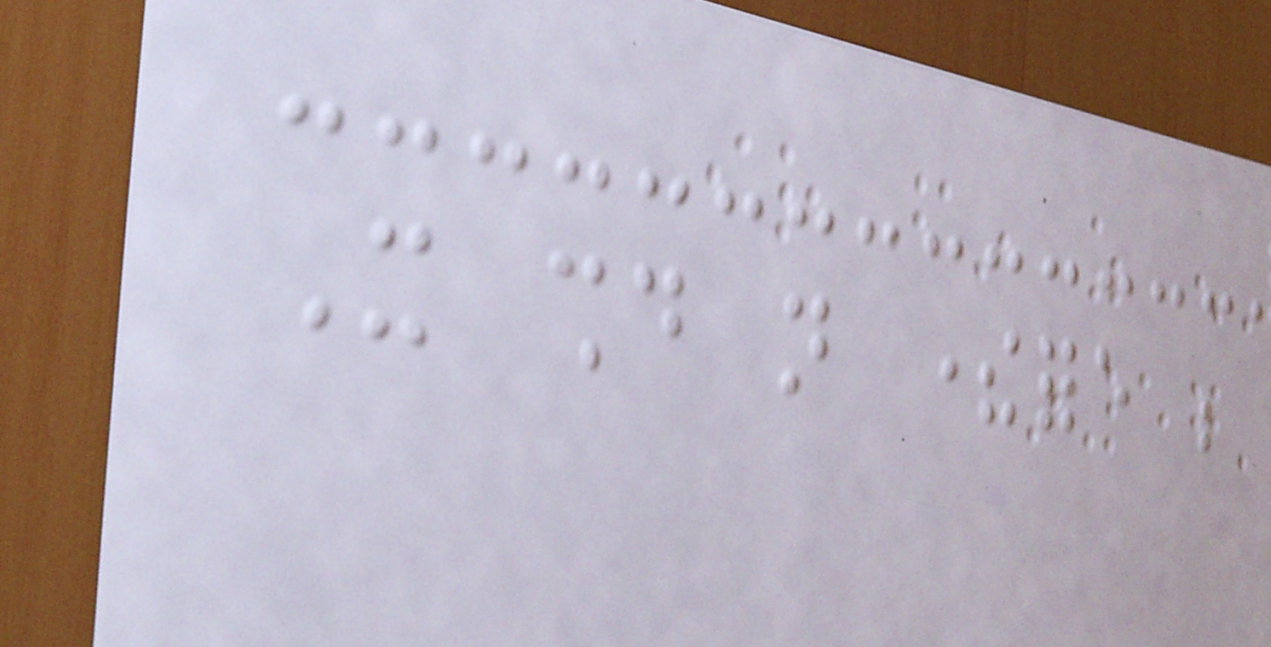It should not therefore be
